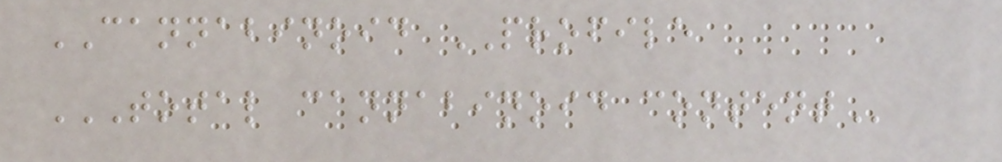CANNABINOID PROFILE
TOTAL CANNABINOID CONTENT
